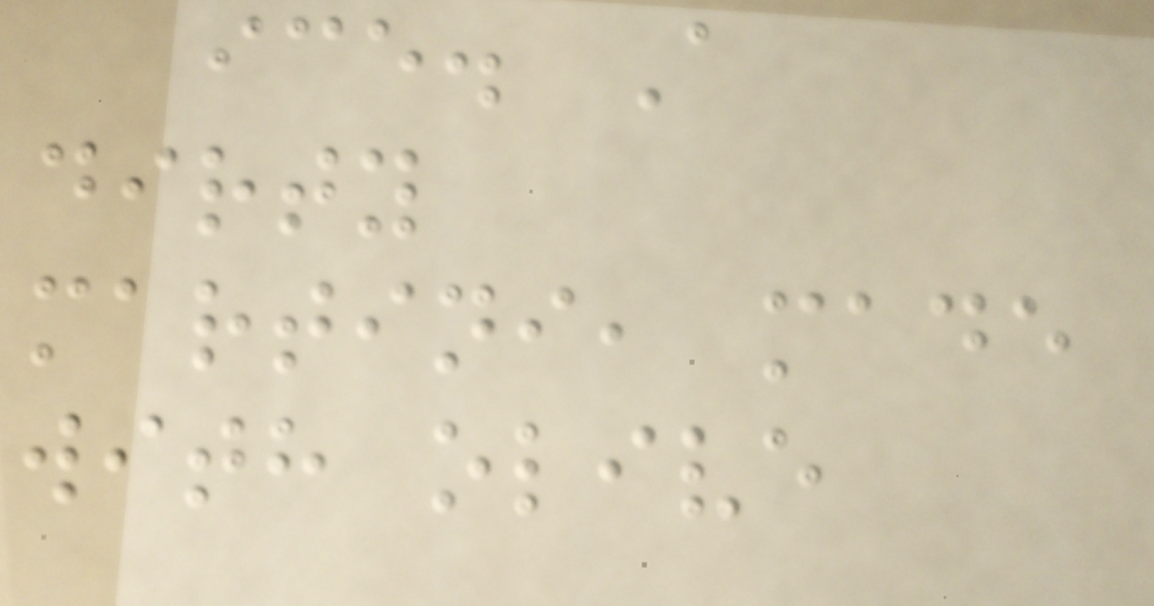ice. A
dirty
martini, made
with olive
